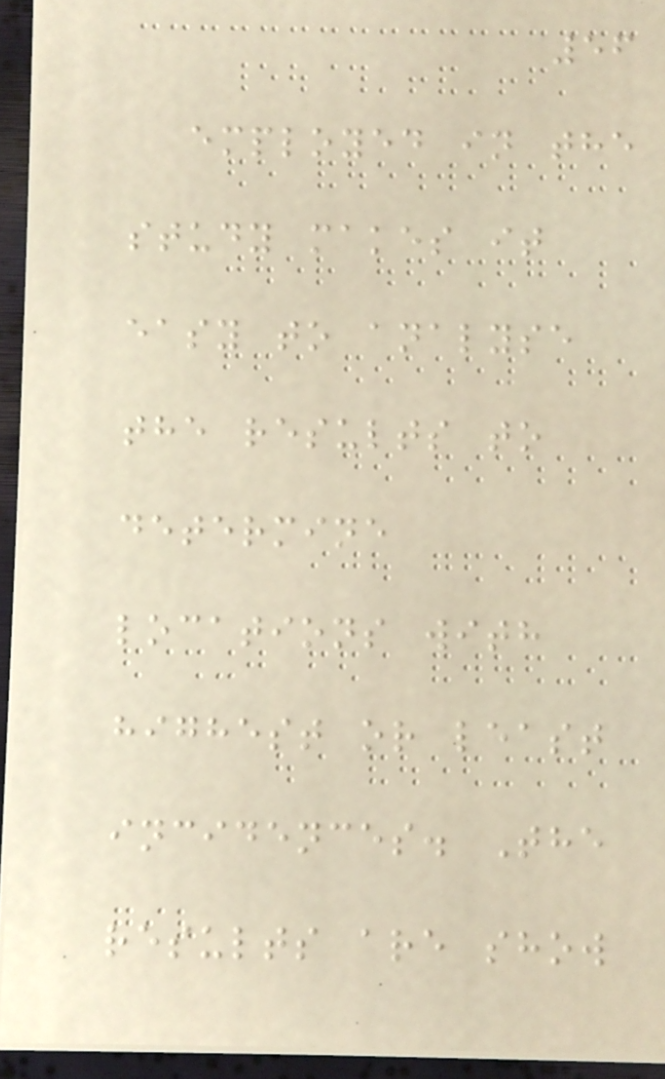56
employed in the
study makes it
easy to analyse
the results to
determine
locations with
highest or least
incidences. The
results are show
